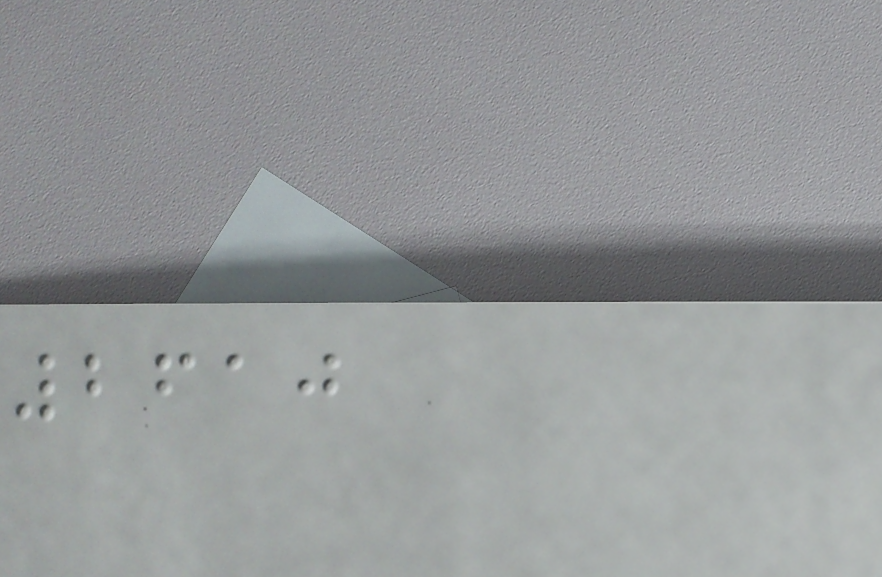2610
